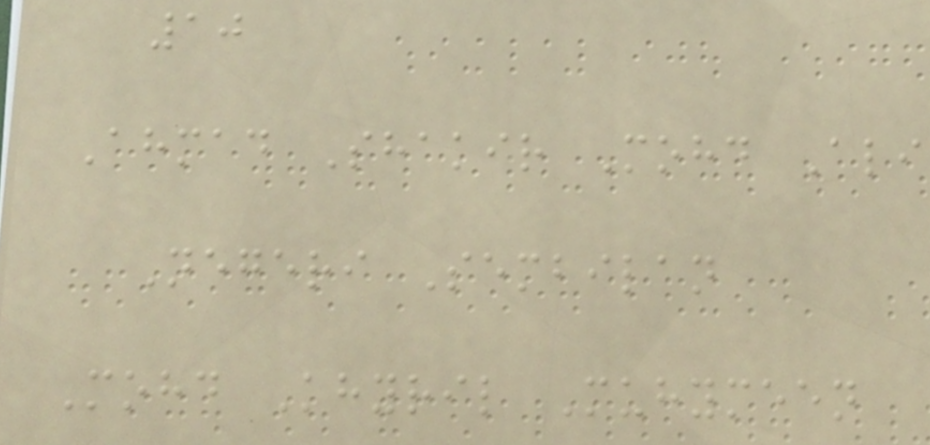10
Ahmad Shakir Mohd Ali
Negeri Sembilan
Mohd Khyril Muhymeen
